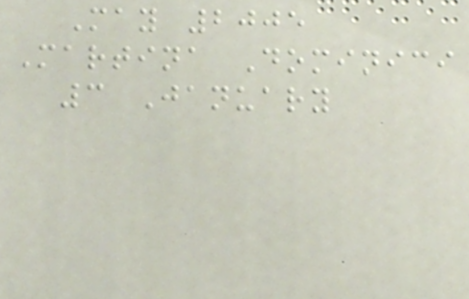May 2005
Martina Dominici
3 January
